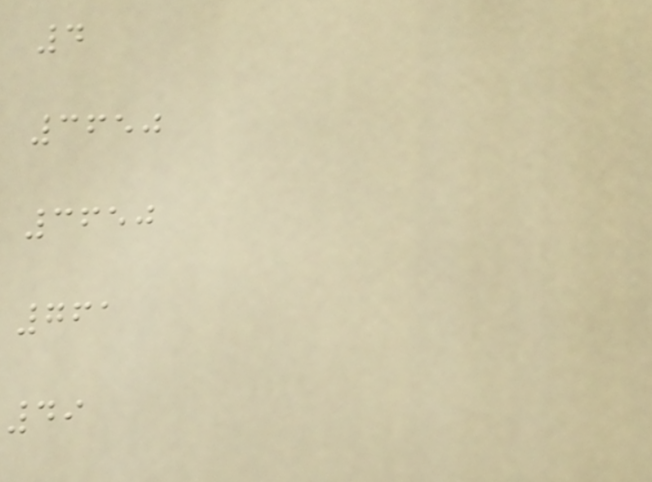4
3650
3650
761
49
